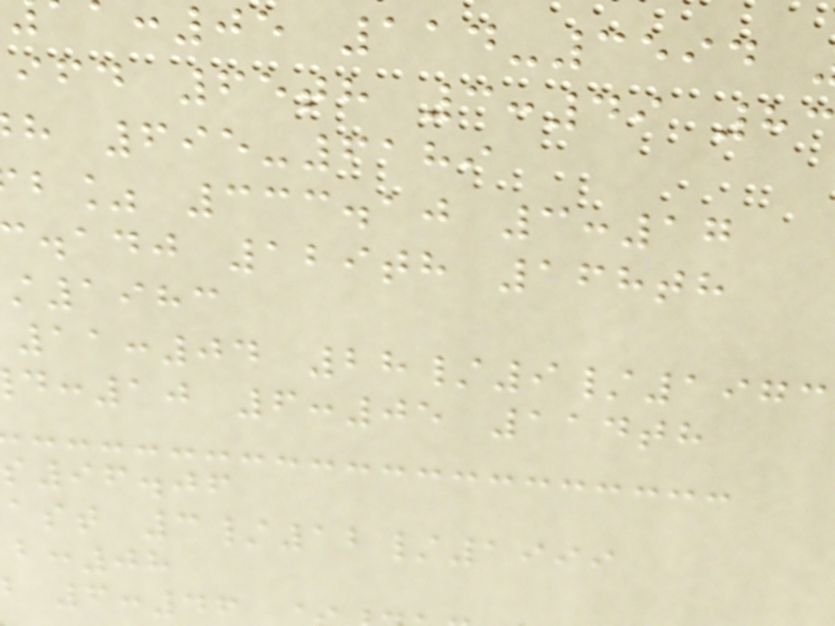:05 114-3594
ifd 65th 3:49 8
h 695-6189
b% 333.10 3:17
.adj 129th 168th
1983
11:04 28/9/1973
:10 6:05 114th
96.06
ast 3/12/1999
:08
